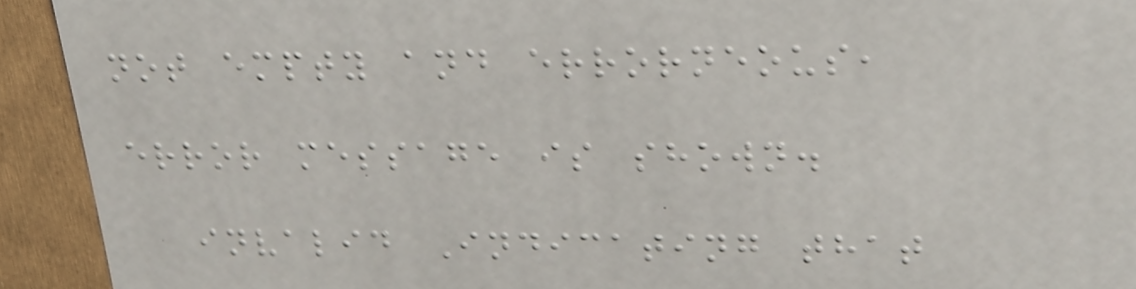not empty and errorneous,
error message is shown.
invalid Indicating that
